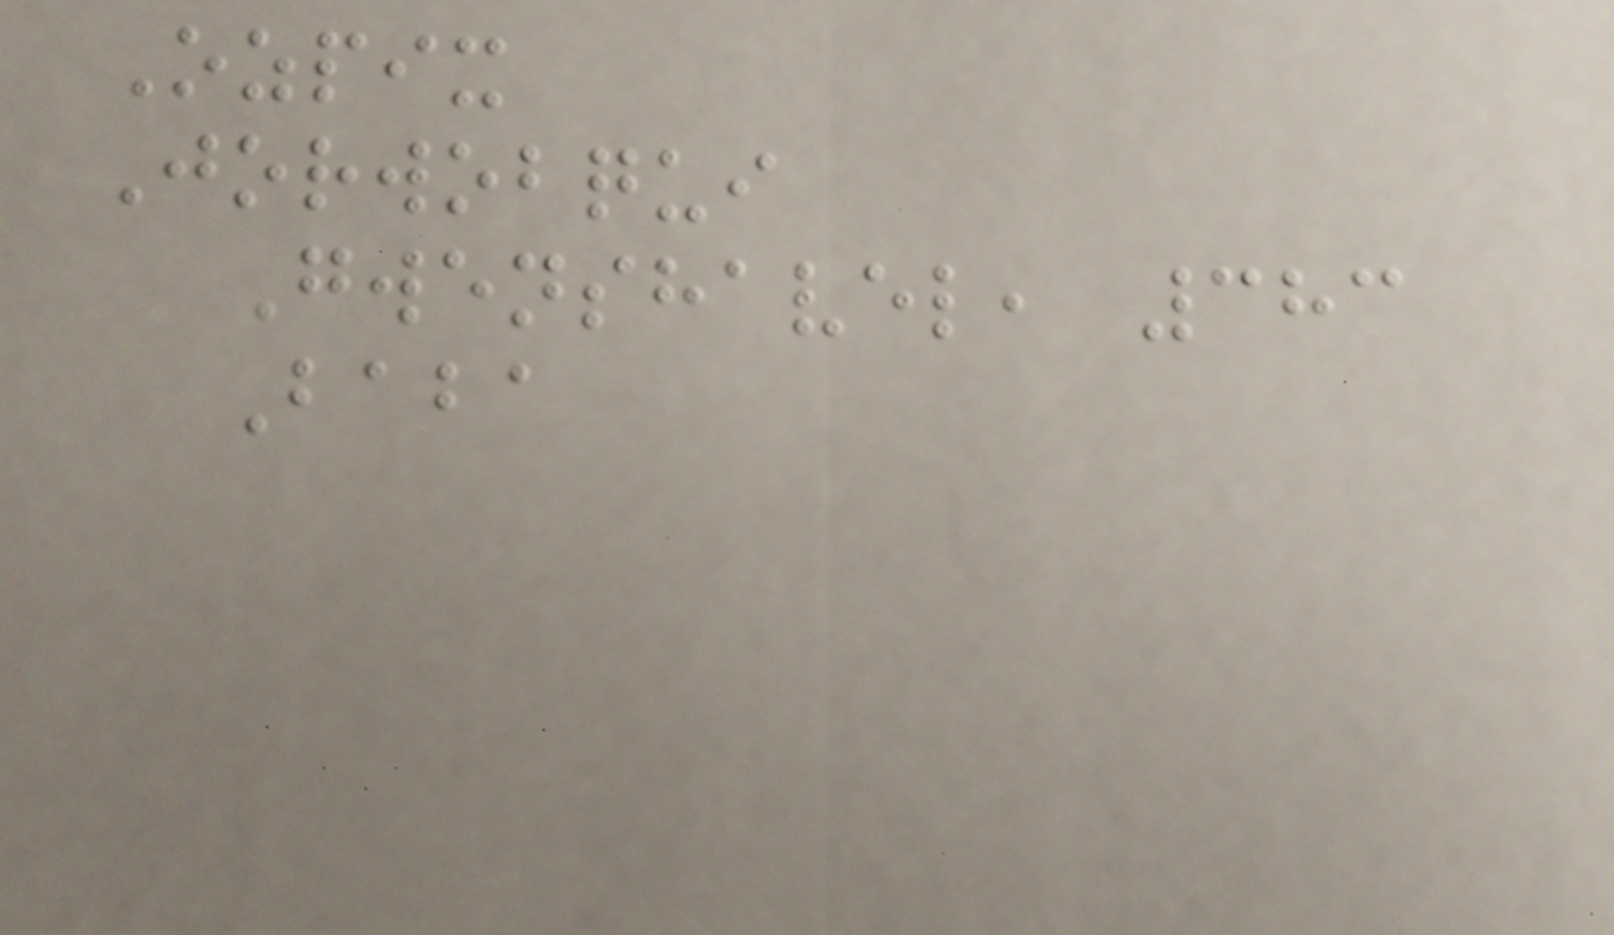Ozpix
Jorwobqui
Gwenshavel, 383
Baba
